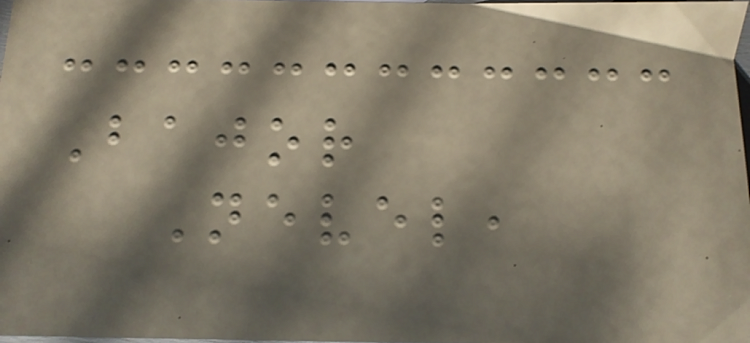Bajor
Nevel,
